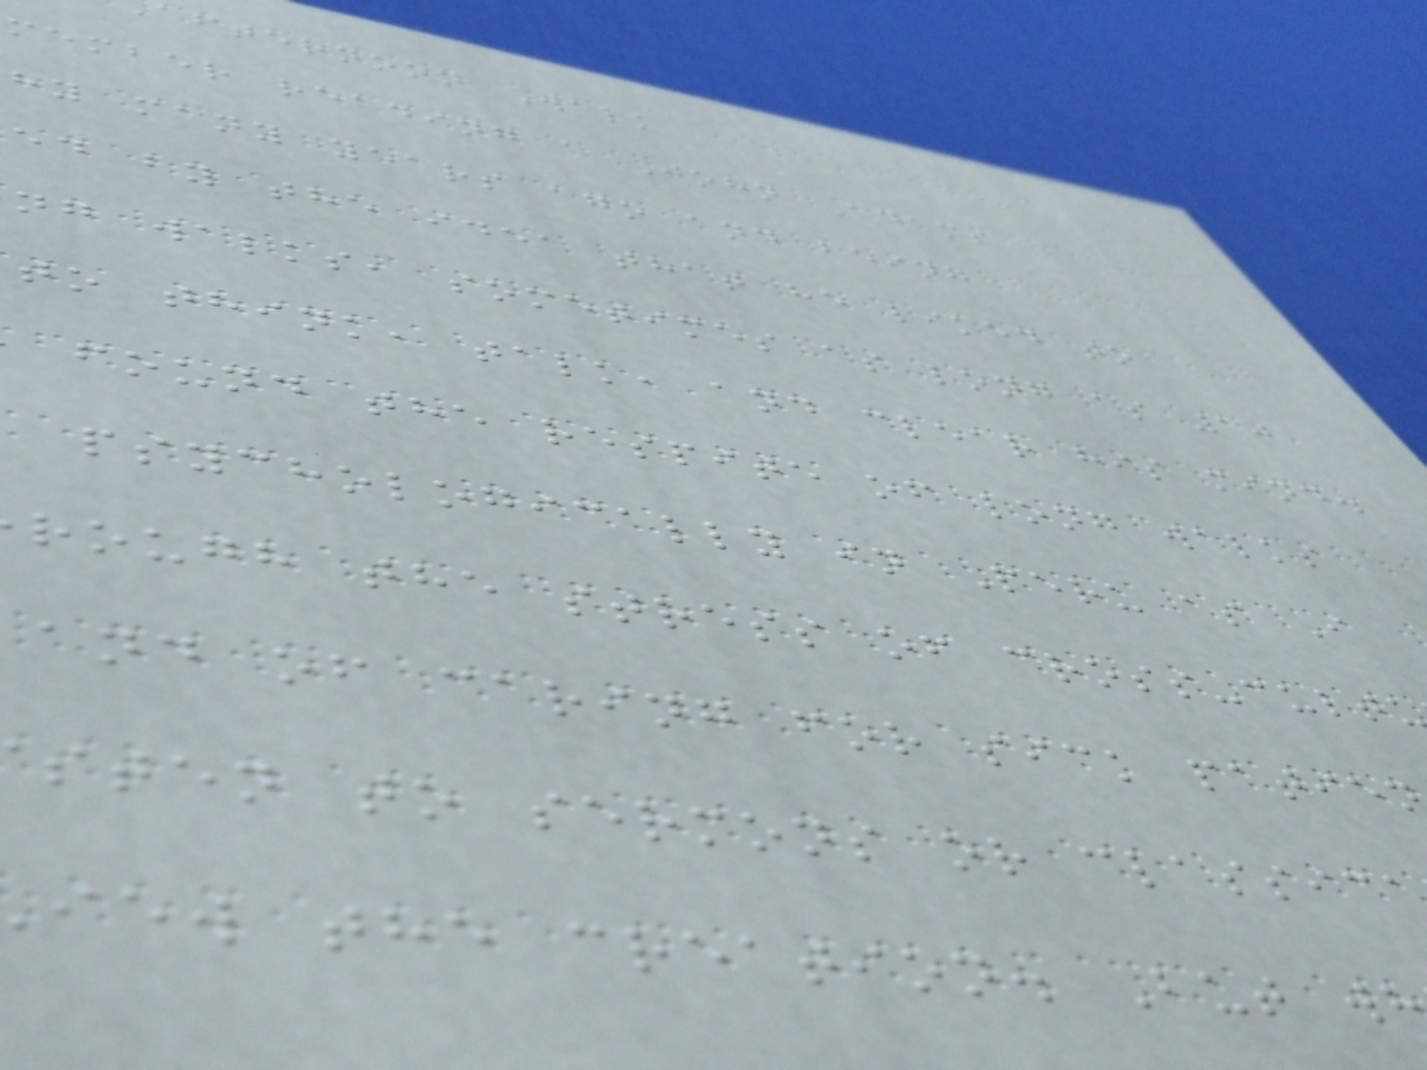afternoon Walk
member reading a John Adams
hy many years ago and being
ed by the idea that he liked to
ng walks, sometimes as long as 10
to think, talk, and clear his mind.
found the respite of long walks
psychologically in Peru as I
rough the stress of cross-cultu
and of caring for sick patie
sten to sermons or classic
iew the creation. But w
